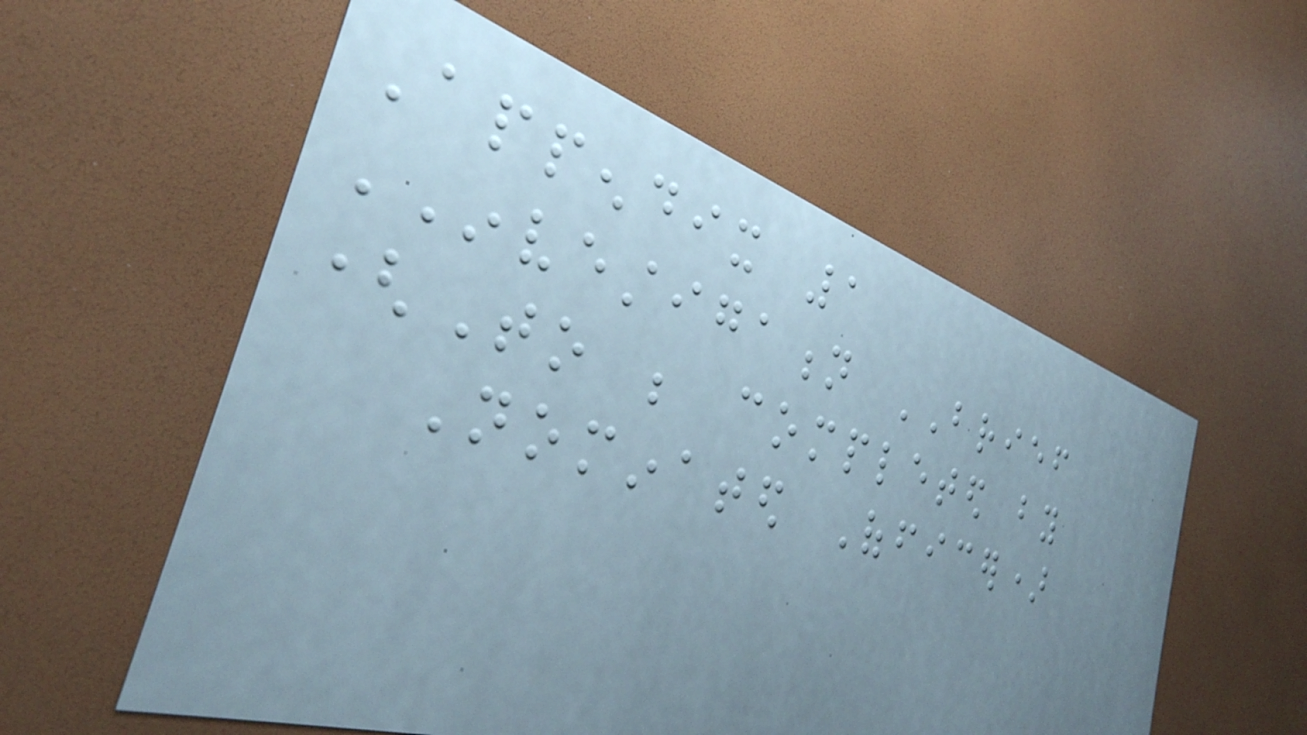Appendix 1
INVESTIGATION BRIEF
(To be completed by
Nominated Officer)
